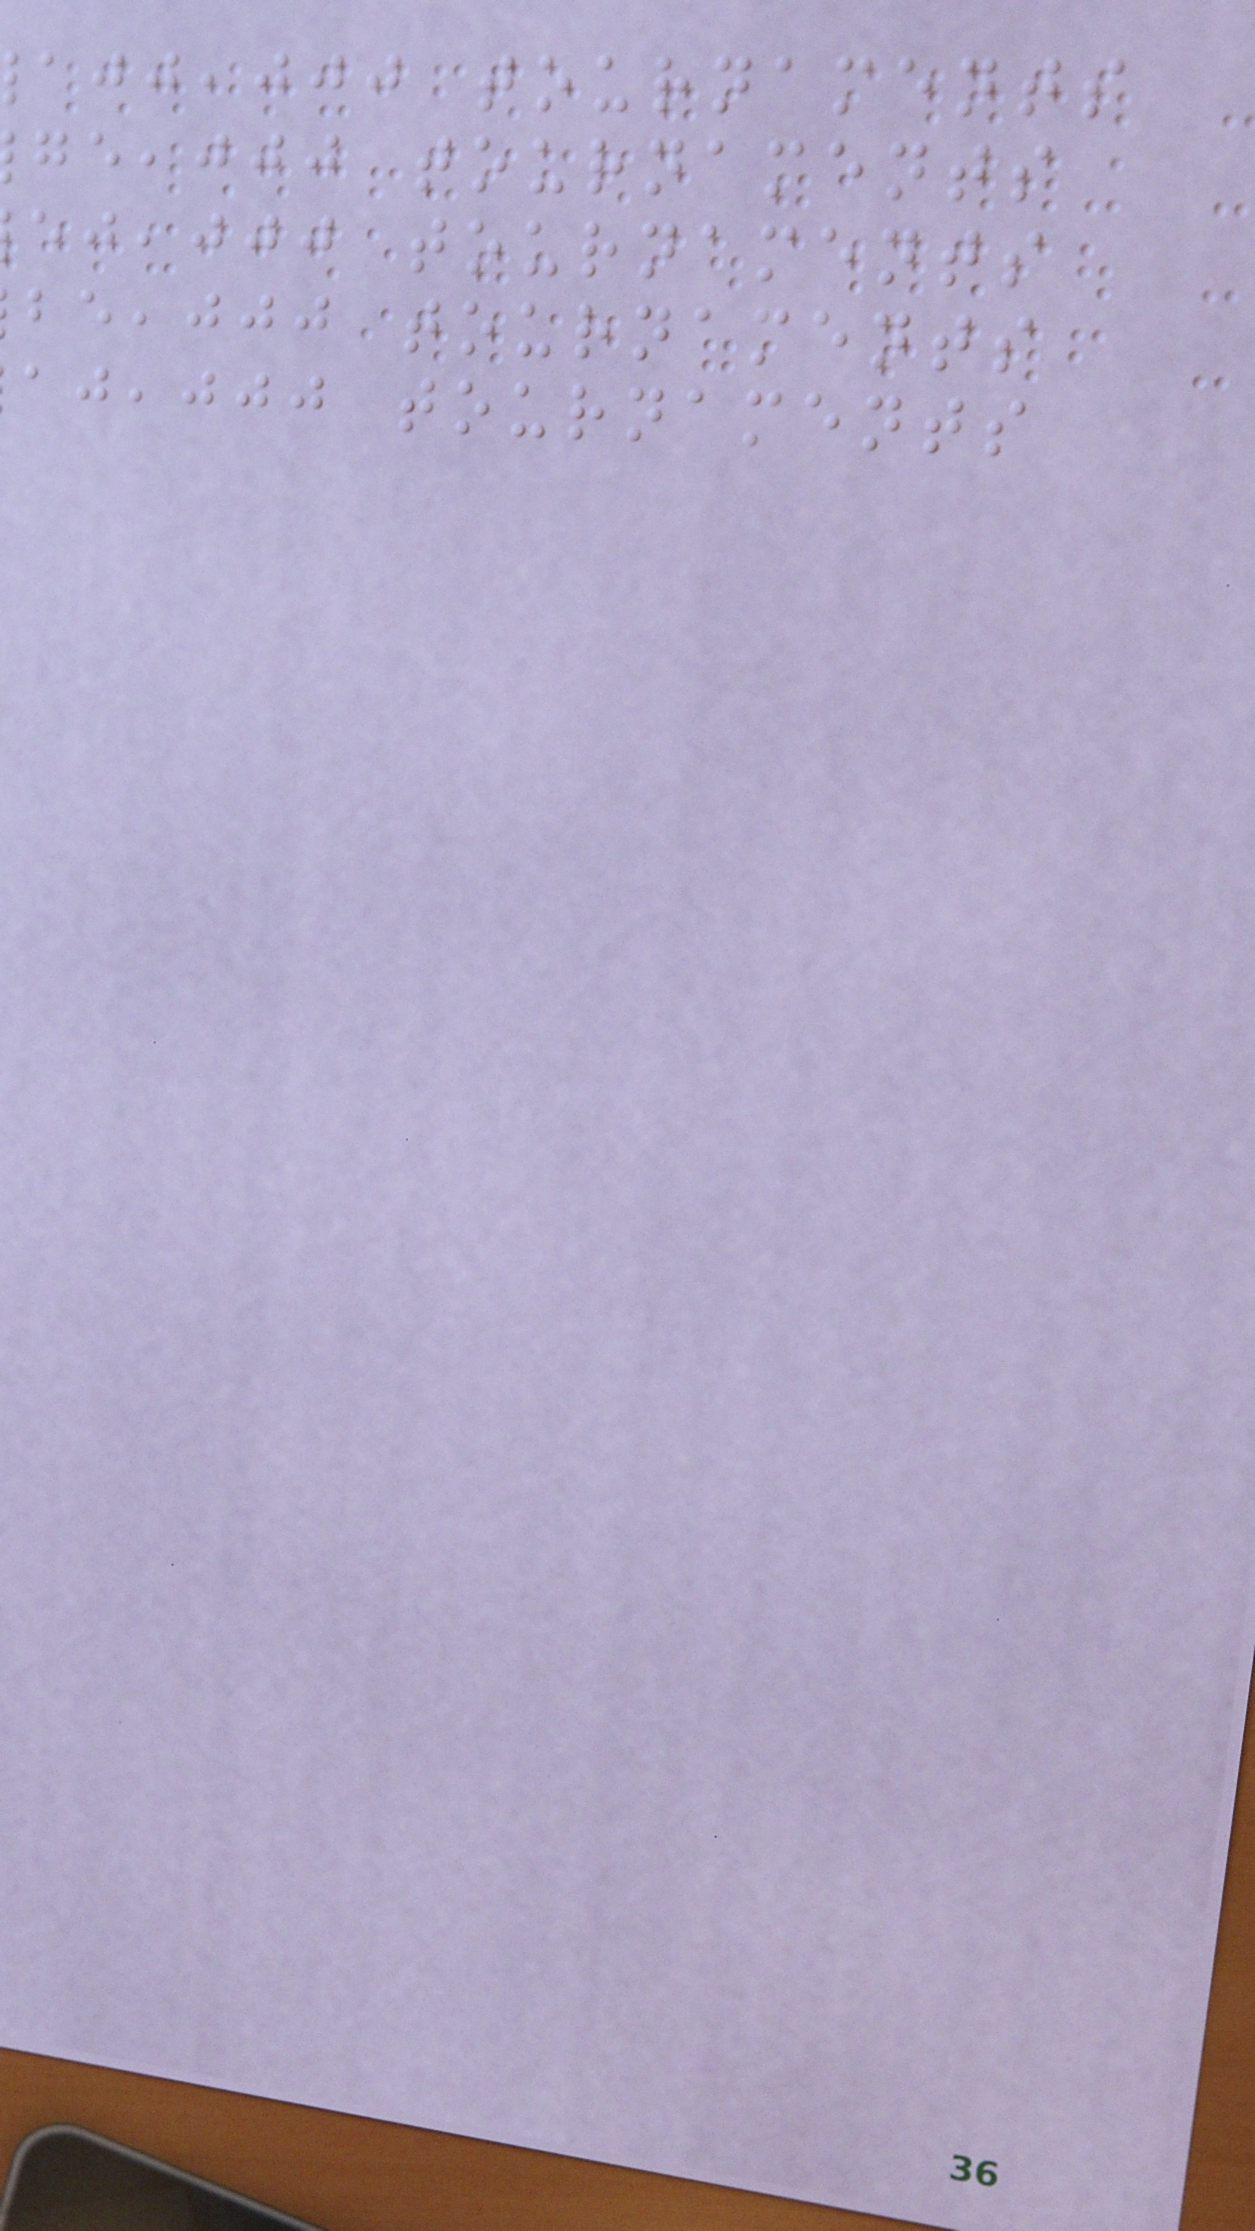,jjj tournaments
,jjj tournaments
,jjj tournaments
,jjj tournaments
,jjj tournaments
